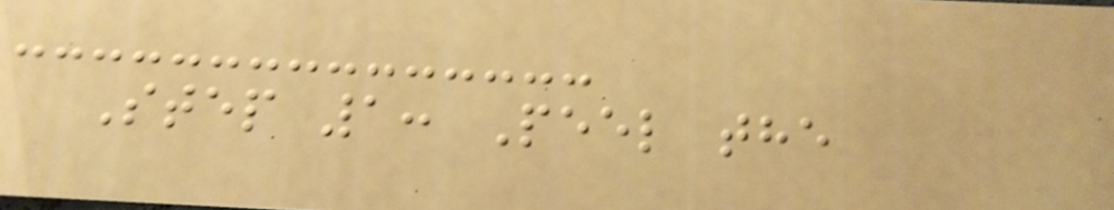Step 1: Peel the
